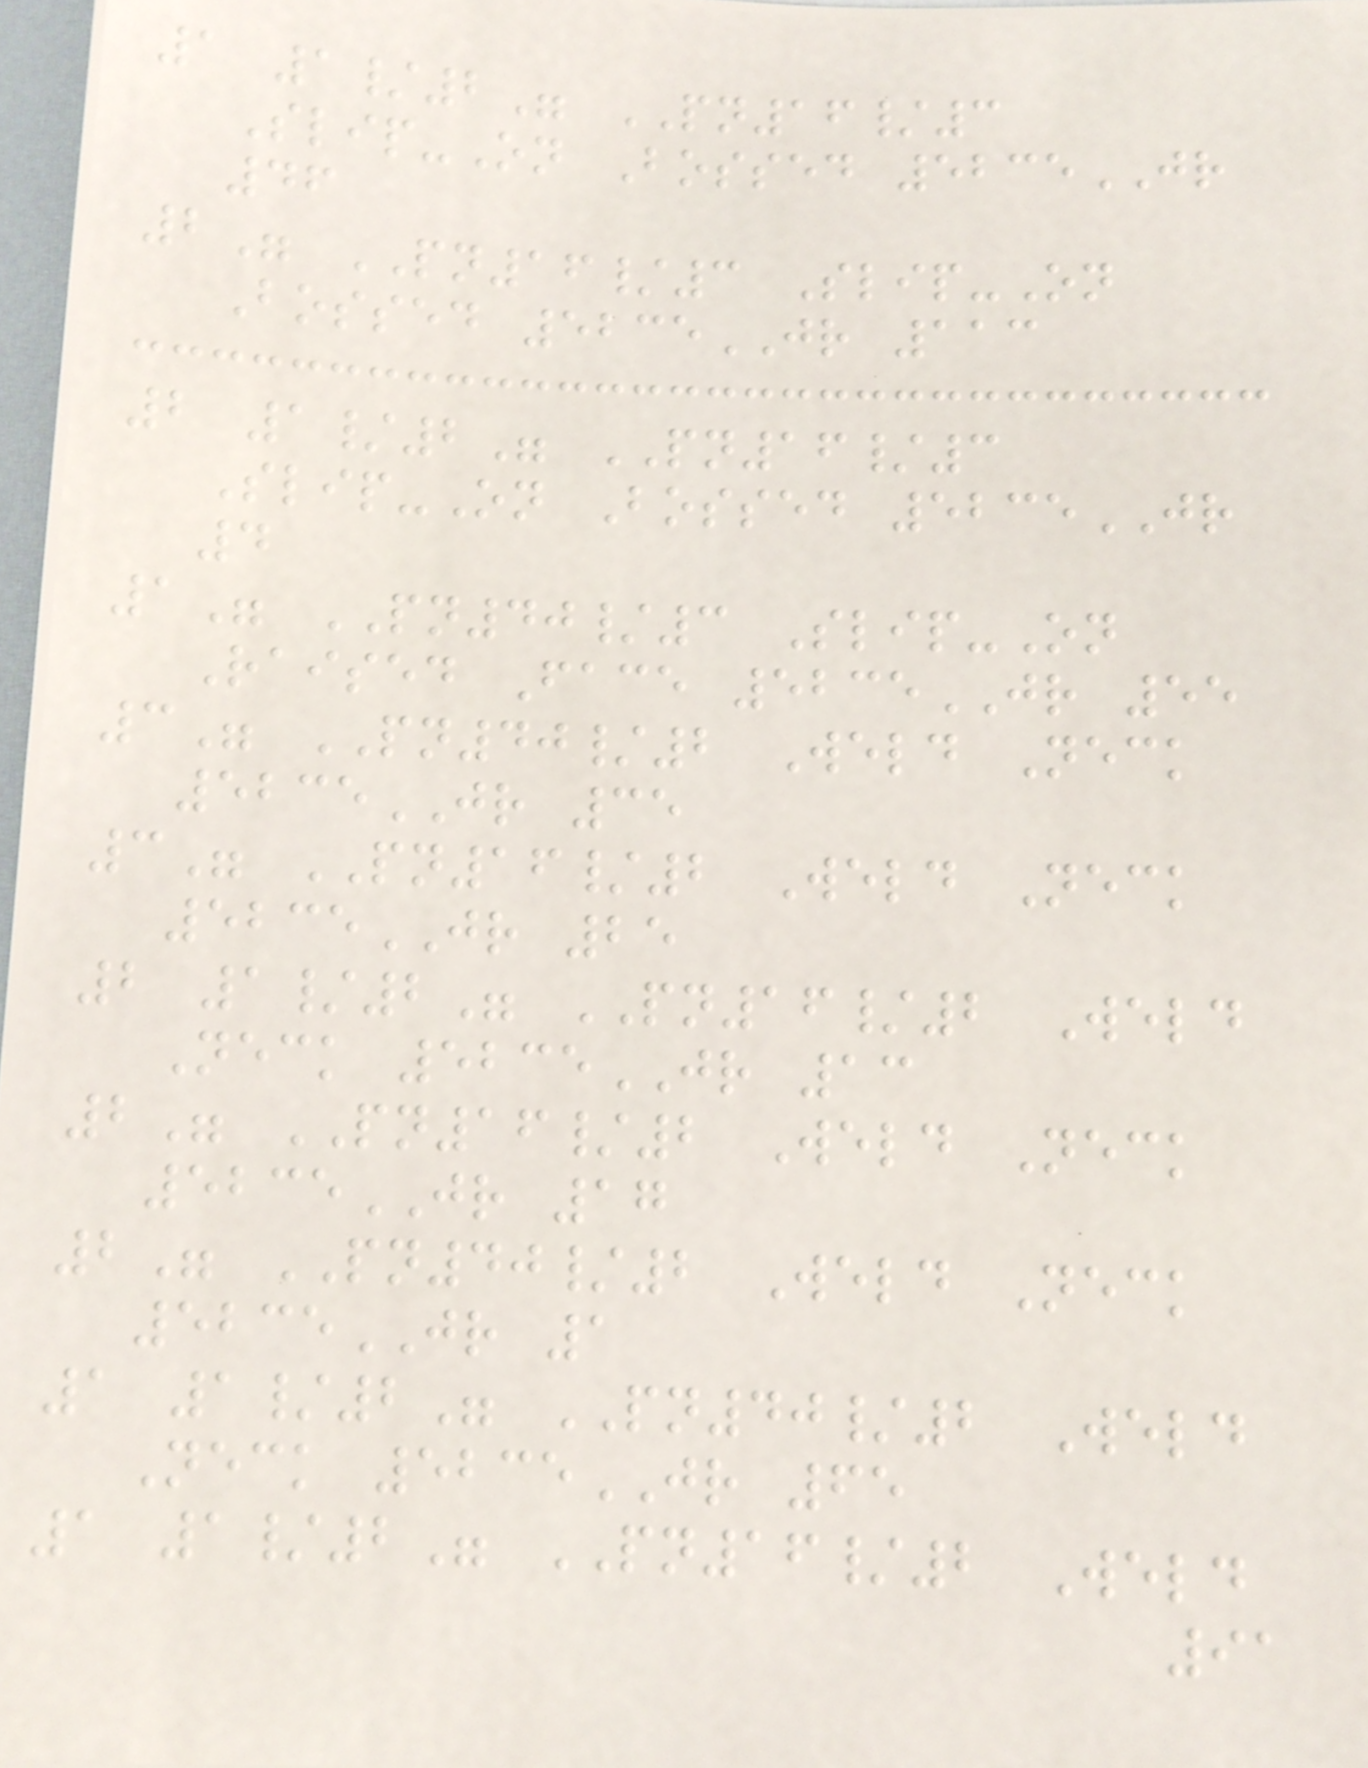1 1/2" PN16/3
Slip-On Bossed 5235JR
46
2" PN16/3 Slip-On
Bossed 5235JR 113
2 1/2" PN16/3
Slip-On Bossed 5235JR
4
1" PN40/3 Slip-On
Raised Face 5235JR 55
3" PN40/2 Weld Neck
5235JR 35
3" PN16/2 Weld Neck
5235JR 25
2 1/2" PN16/2 Weld
Neck 5235JR 13
2" PN16/2 Weld Neck
5235JR 17
2" PN40/2 Weld Neck
5235JR 1
1 1/2" PN40/2 Weld
Neck 5235JR 65
1 1/2" PN16/2 Weld
91
